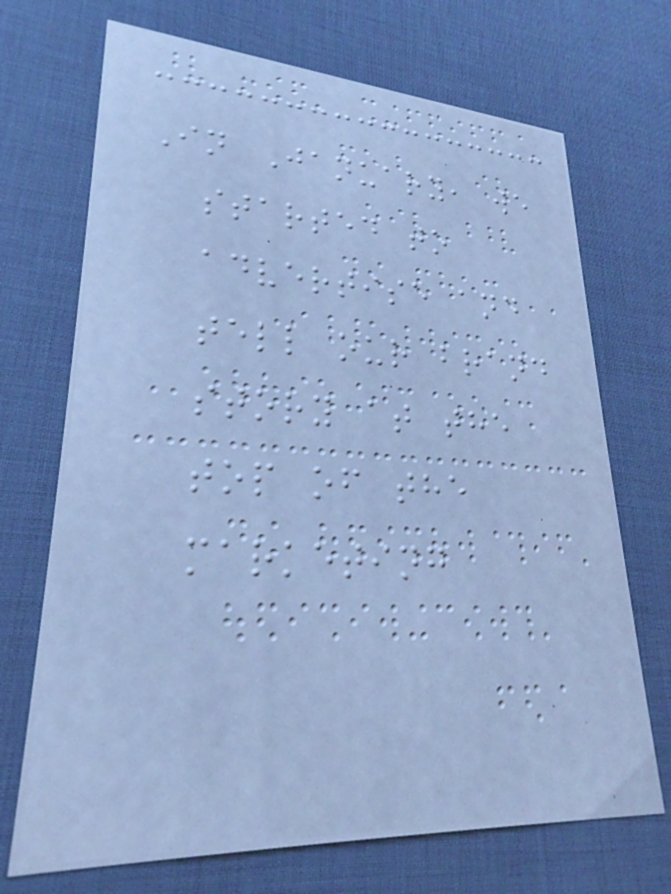In January, we
started to
advertise and
tell our brand
story at the
top of the
marketing
